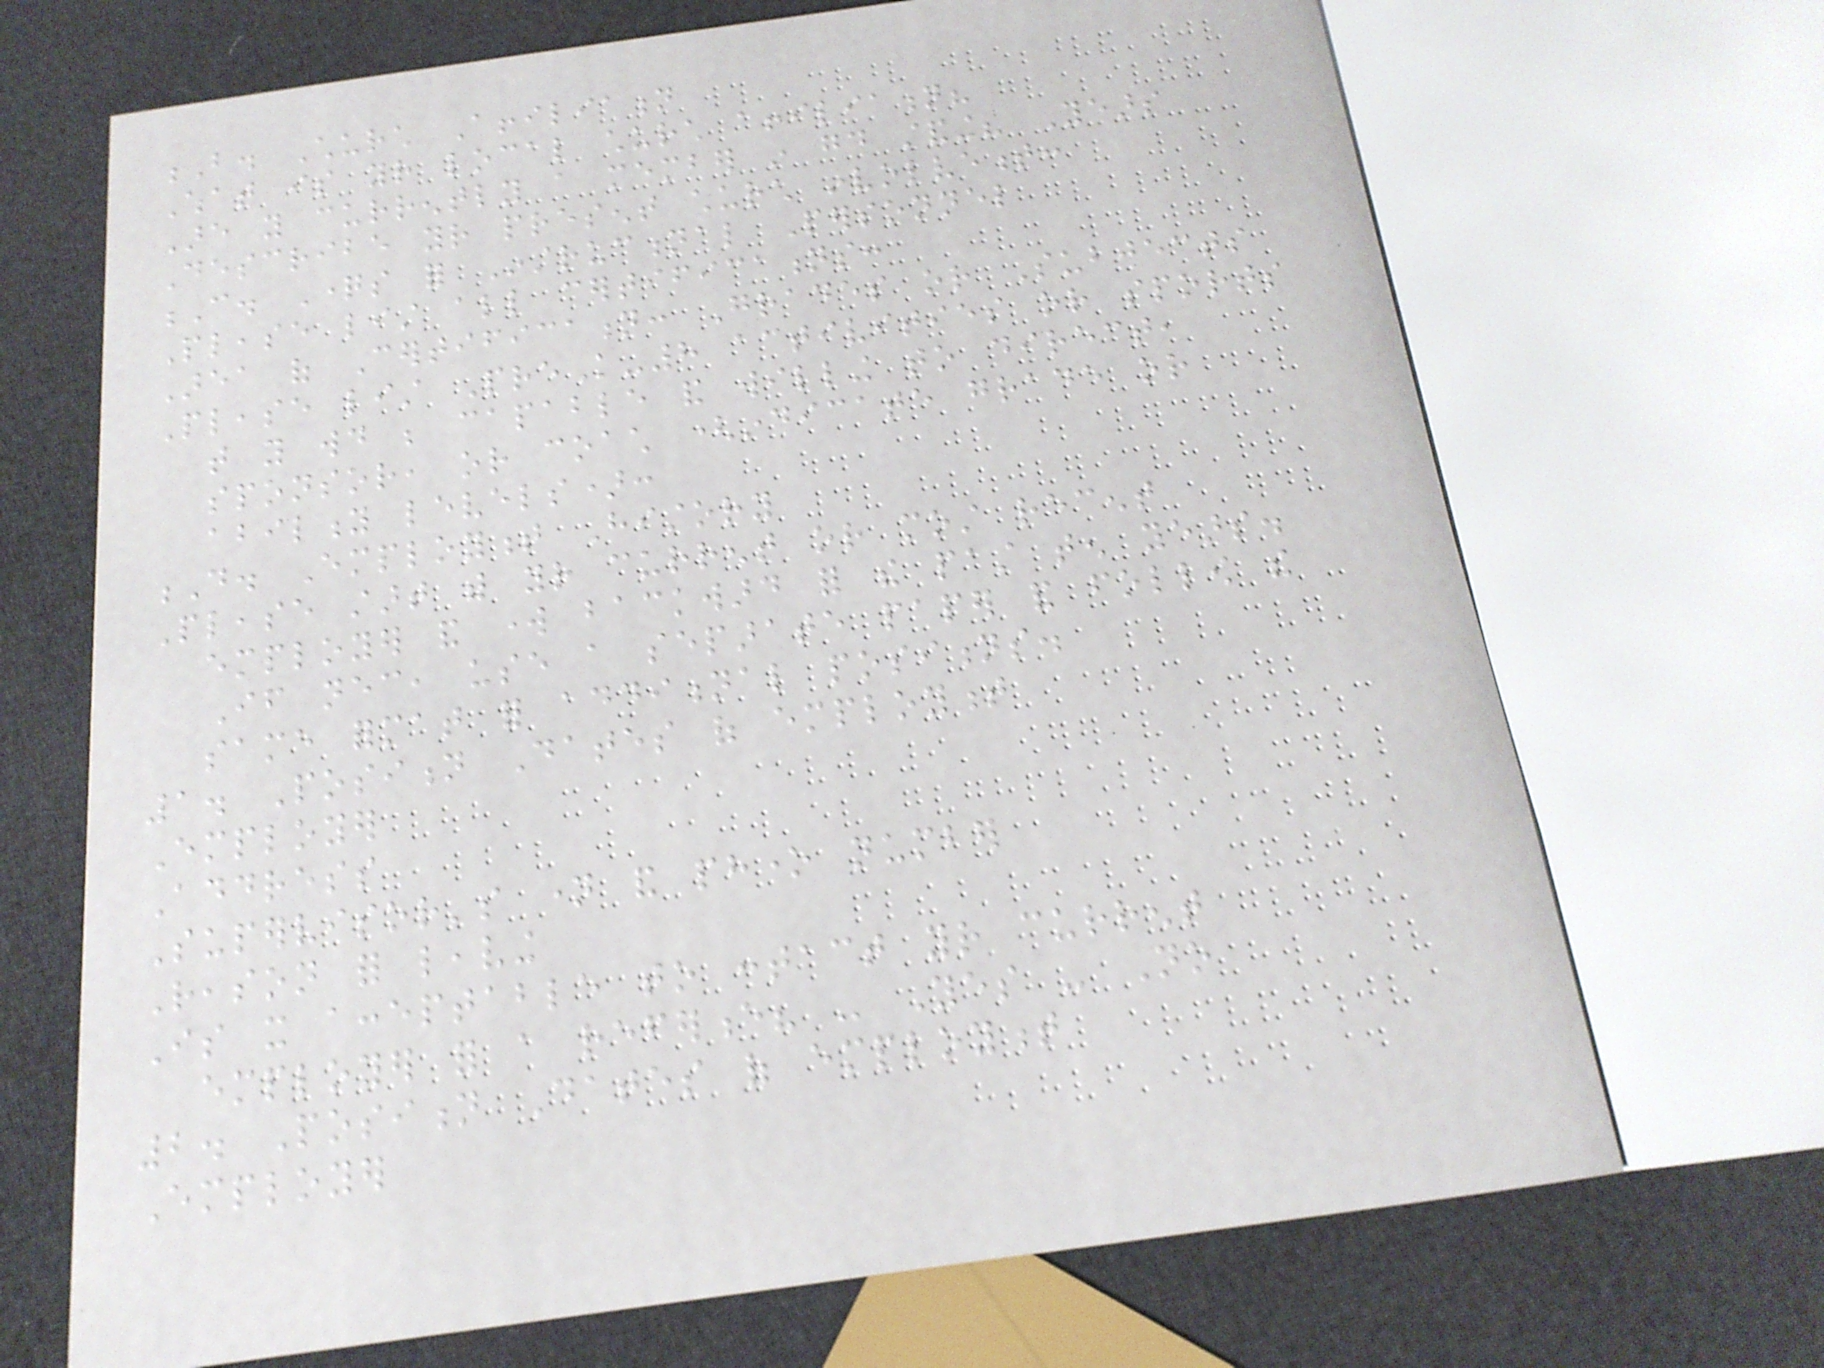B. Church Affiliation
What is your local church affiliation?
Are you currently a member in good standing? Years
Describe your present church involvement:
C. Questions for Instructional Personnel
Please list all certifications:
Area of Certification: Grades or Subjects
Please list PreK-8 activities or sports
that you would be capable and willing to direct,
sponsor, or coach (indicate grade or
ability levels):
D. Employment History
Please start with your current or most recent
employer and work backward for the past ten years.
If necessary, use a separate paper and follow the
same format for additional positions.
1. Position Dates of employment
Employer
Address
Supervisor's name and phone number
Reason for leaving
Is it acceptable to contact your current
employer for a reference? - Yes - No
2. Position Dates of employment
Employer
